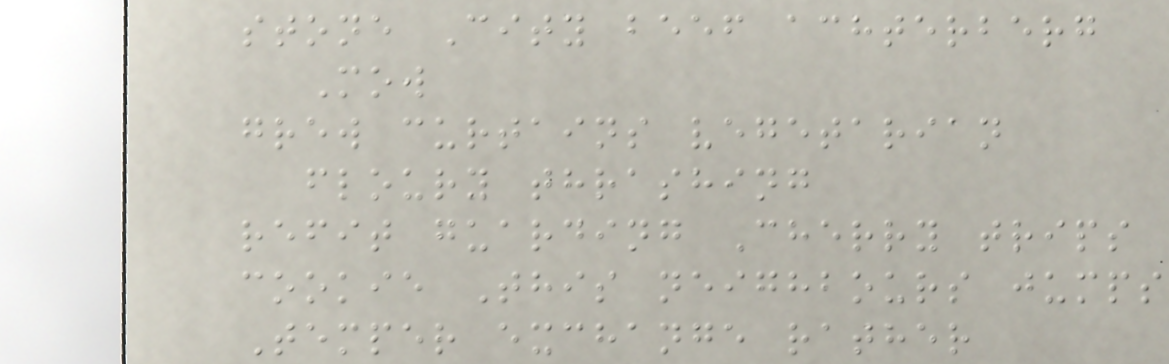stone City beef achterberg
Mow
grew curtains vegetarian
floury thrashing
refit guarding Cherry trips
cookie This neighbours jumps
Temper exchange rather
